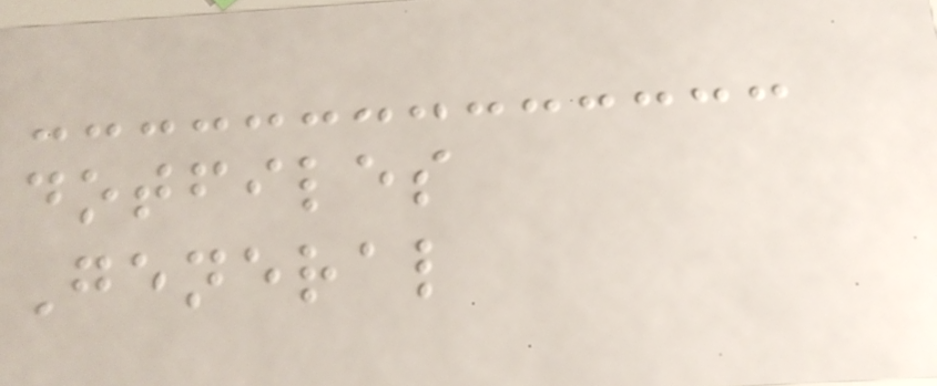dotfiles
General
